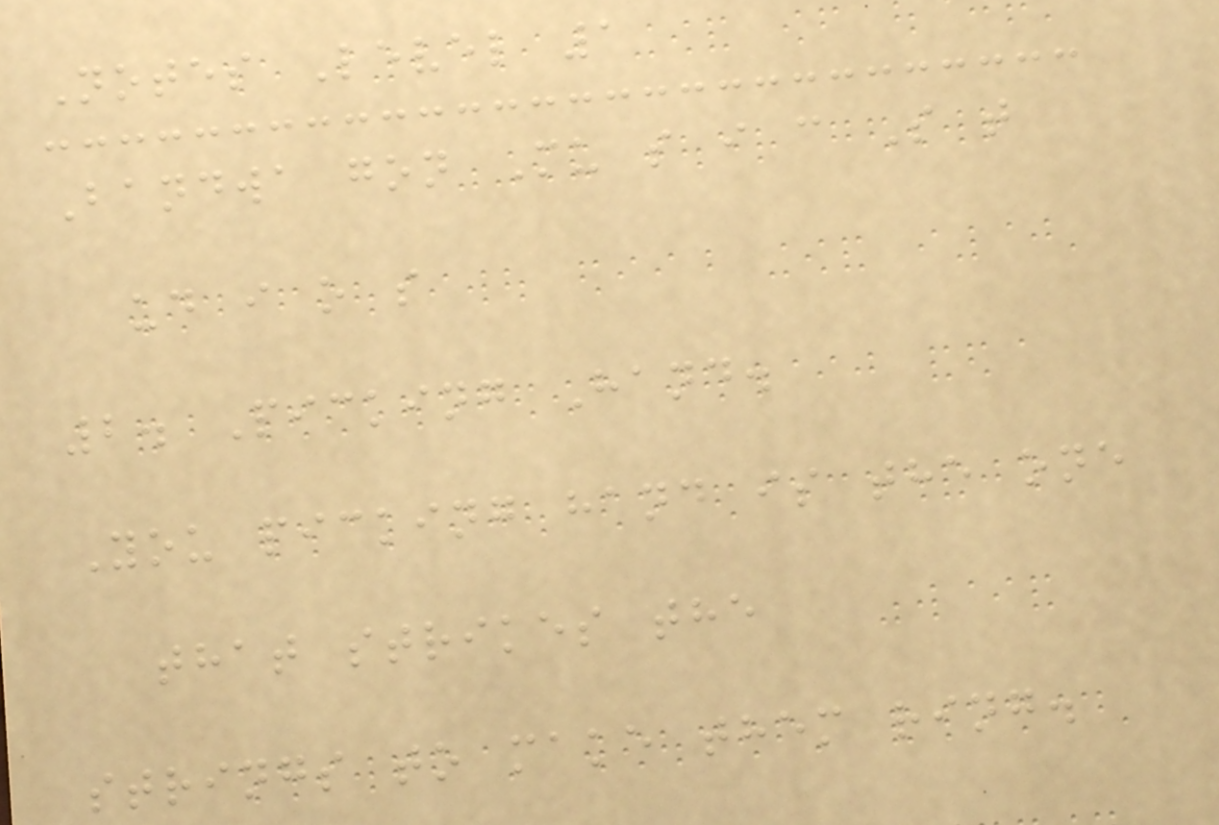Notes Level 1
Bandwa gon Mu s i c S t
ud i o s
2. Picking Hand.
You picking hand is the one
that strikes the
strings to make them ring.
